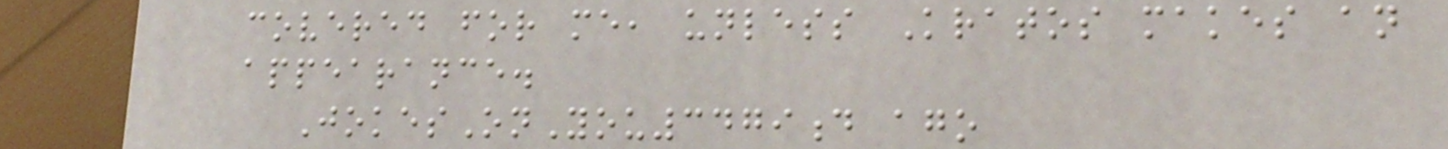covered for me, unless Kratos makes an
appearance.
JokesOnYou3479d ago
